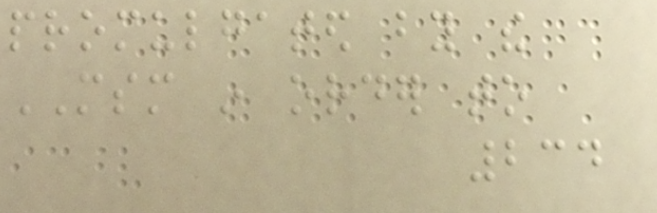promulgated by the
MSM in order to
234
